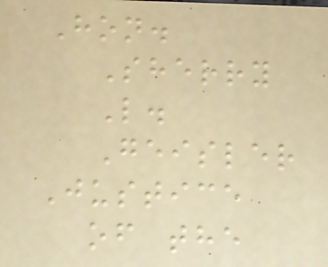Hon.
Sherry
L.
Geisler
Justice
of the
